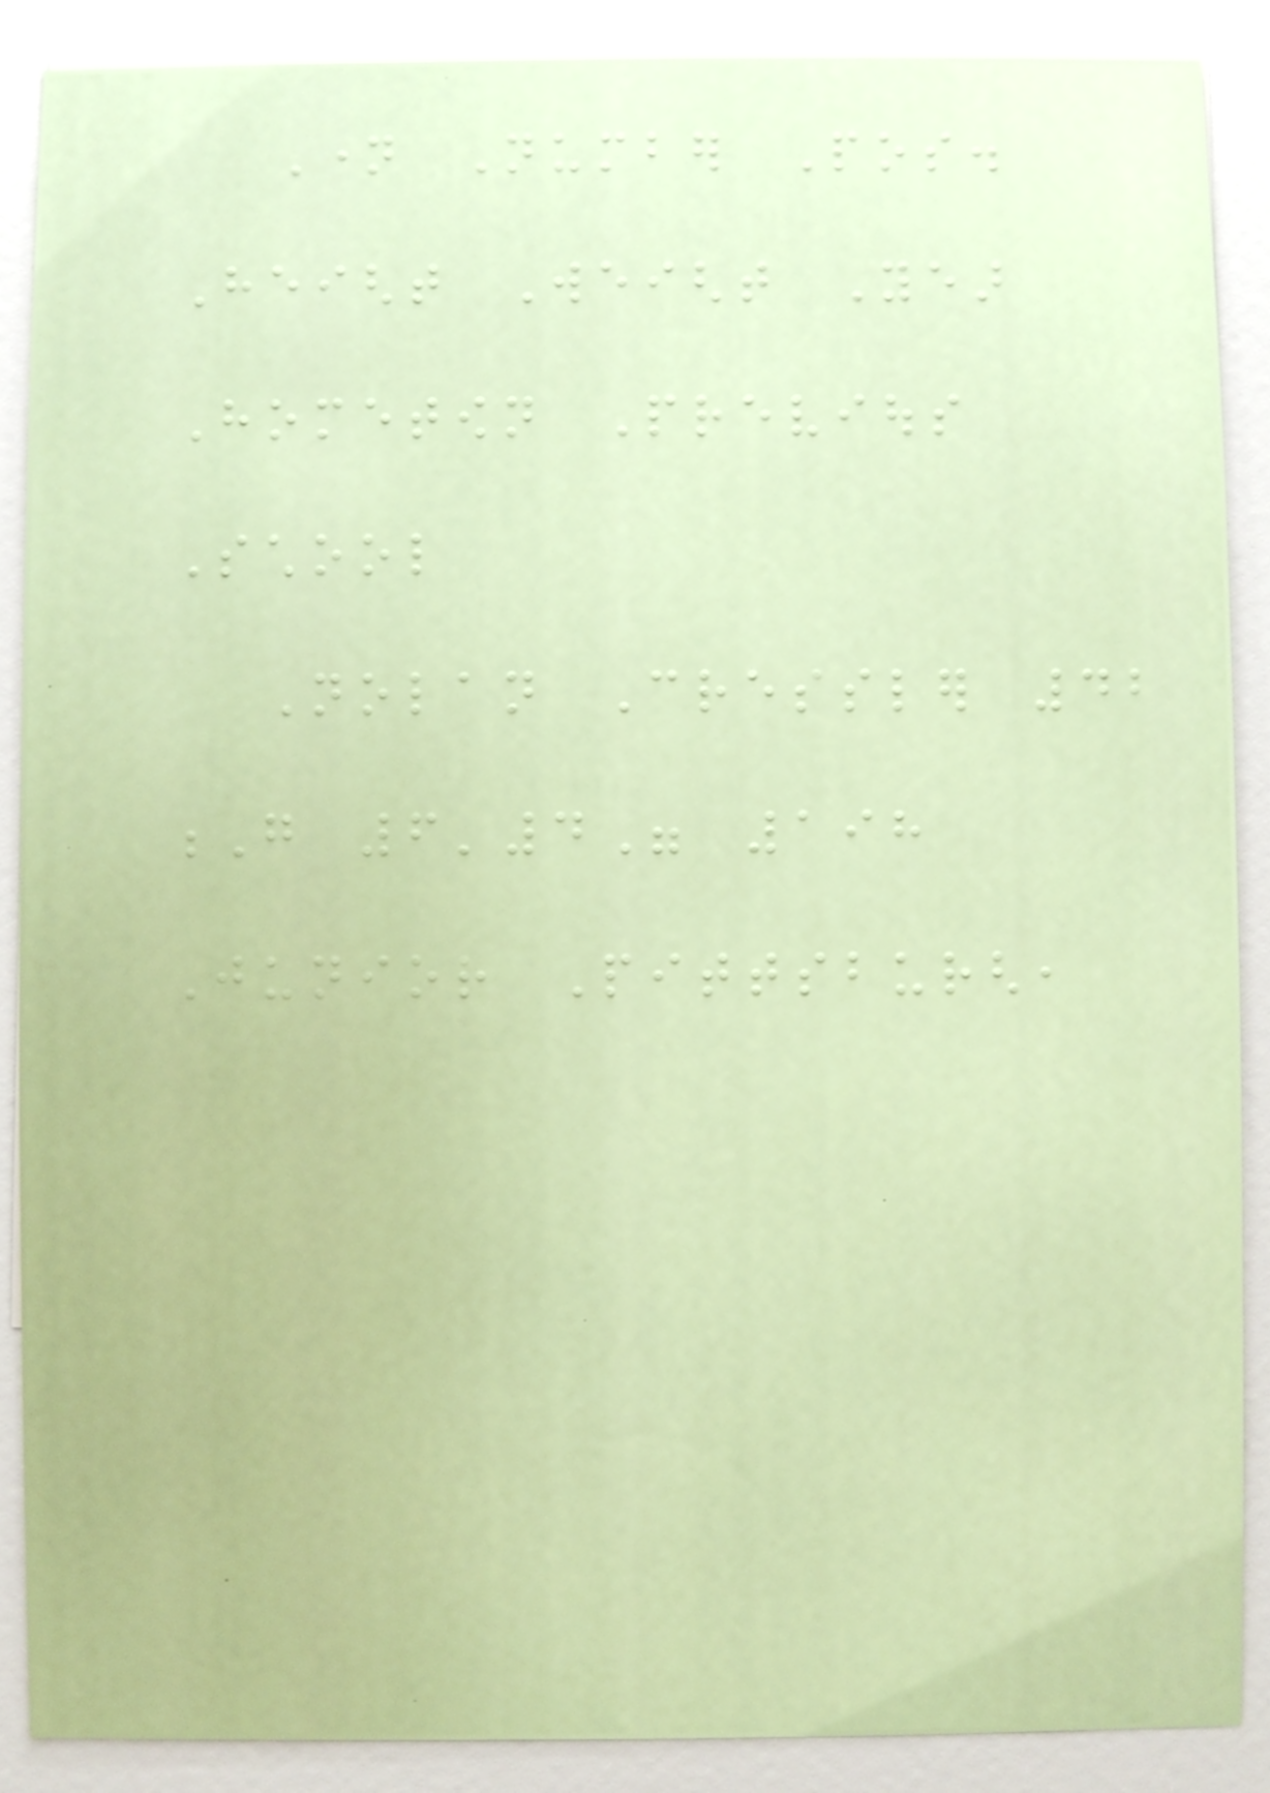Name Number Pos.
Height Weight Year
Hometown Previous
School
Nolan Cressler 42
G 6'4" 198
Junior Pittsburgh,
